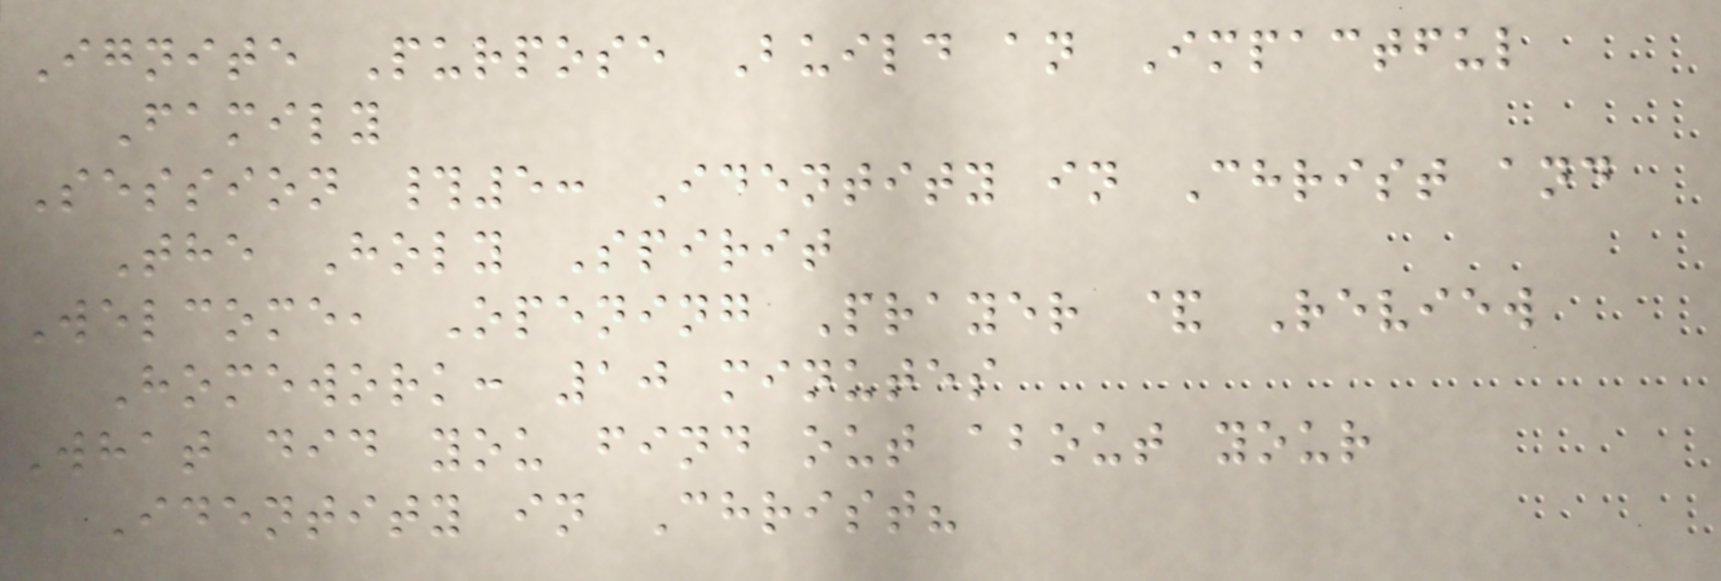Ignite Purpose Build an Impactful
Family
Session #5: Identity in Christ and
The Holy Spirit
Welcome, Opening Prayer & Review
Homework: 10 minutes
What did you find out about your
Identity in Christ?
